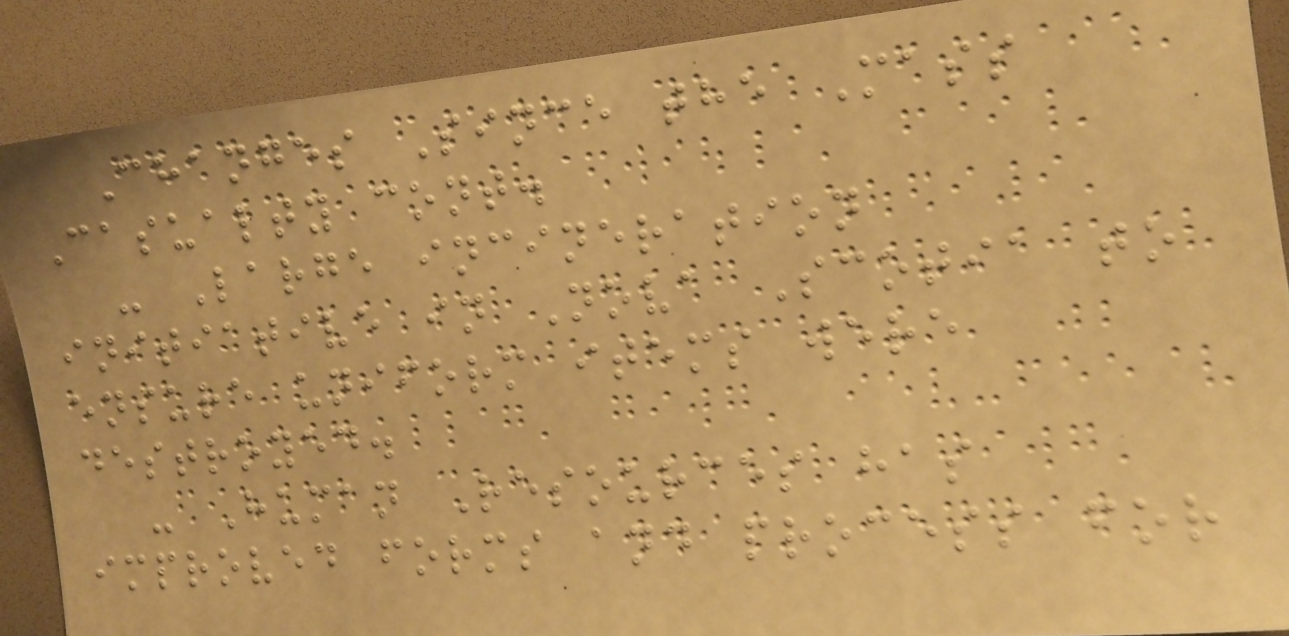Changes Since the Mass
Casualty cont.
- Large incineration
initiative in Nova Scotia to
ensure uniform items were
destroyed.
- Human Resources has
improved forms and process for
